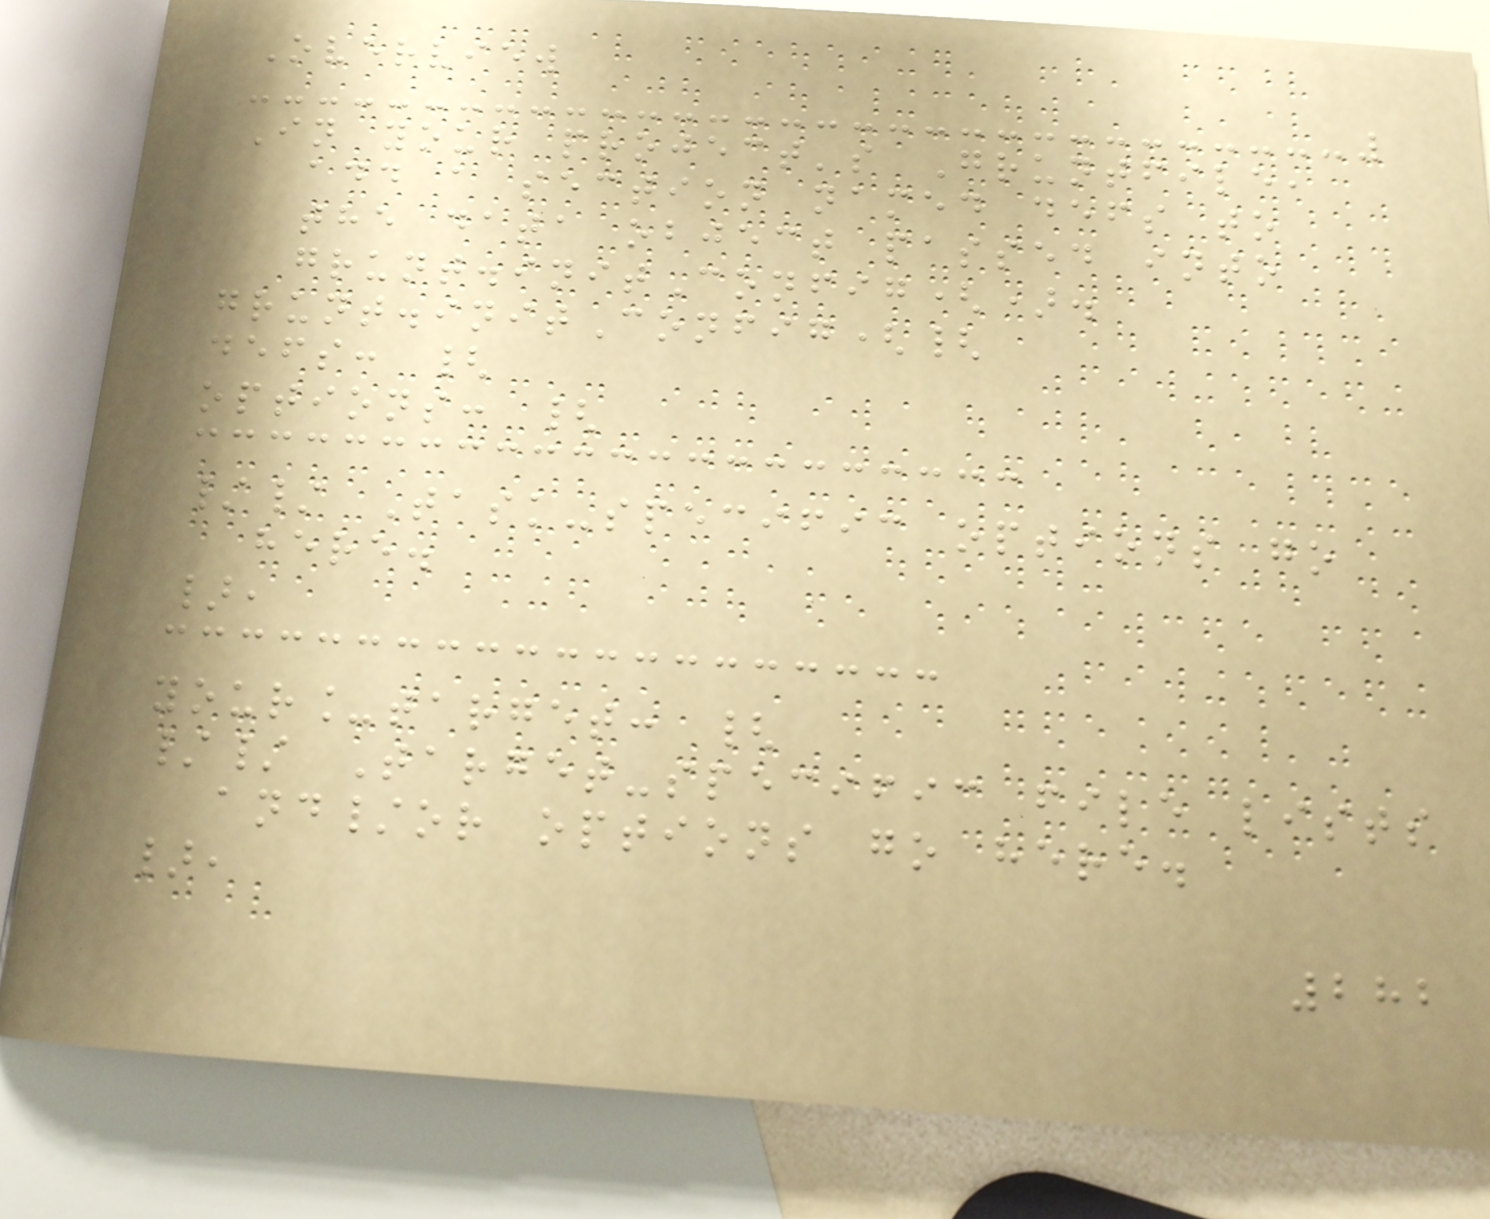Overview
In your project's Gruntfile,
add a section named defs to
the data object passed into
grunt.initConfig().
grunt.initConfig({
defs: {
options: {
// Task-specific options go
here.
},
your_target: {
// Target-specific file lists
and/or options go here.
},
282
